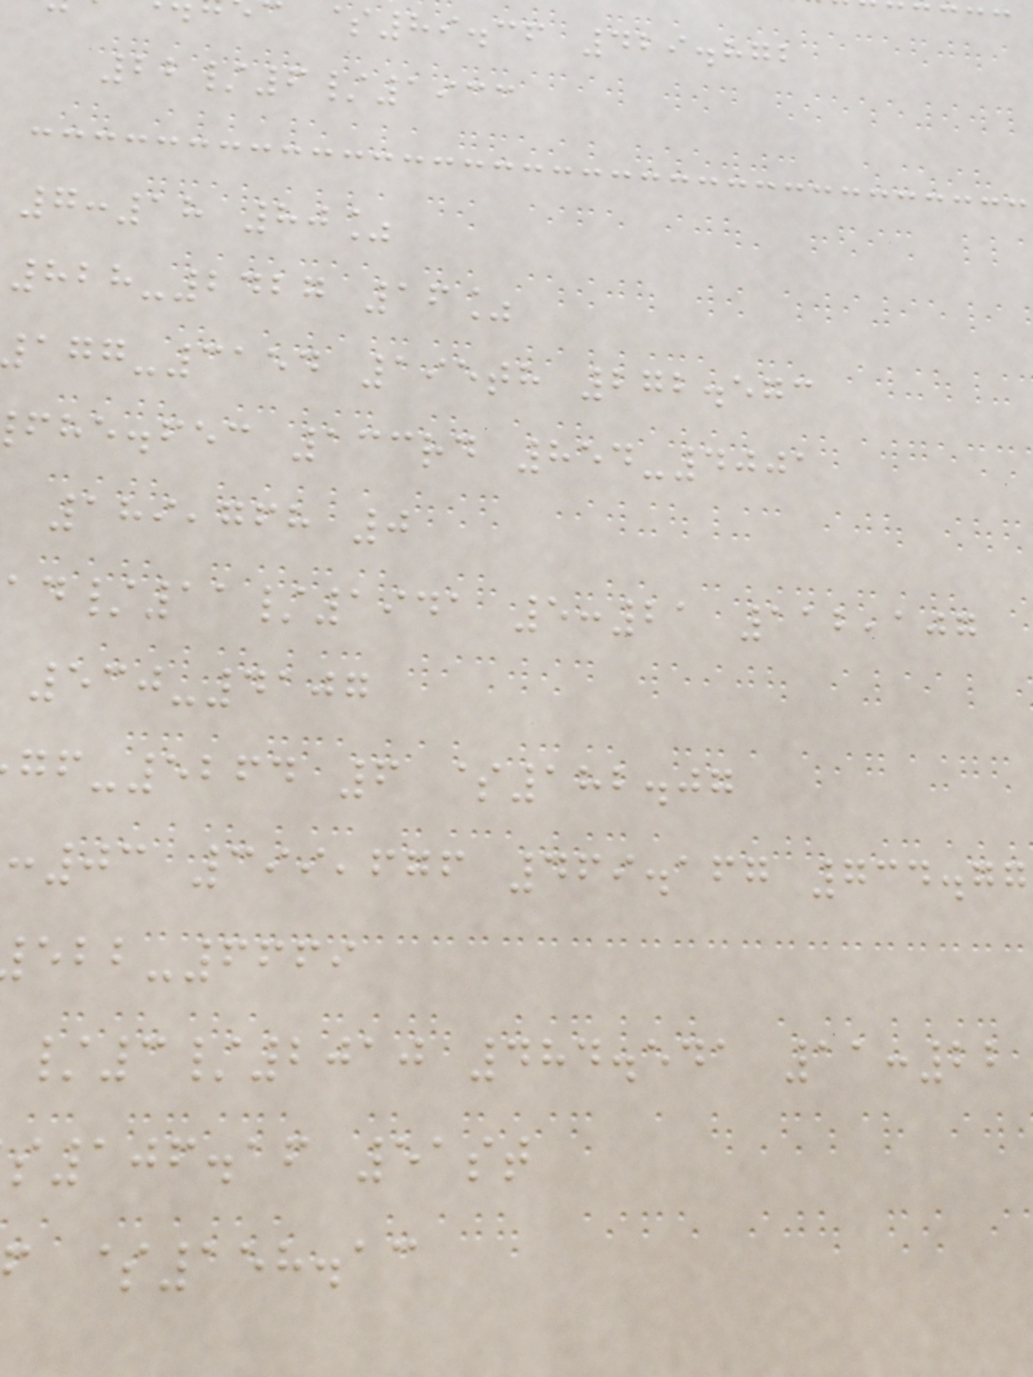$89.36 429.872
22/6/1933
7:18 80%
828-2427 16%
-3154 195th 272.573
fhe.fec 133rd 854-4001
189,768 0
/11/1941 5:21 112,107
530-4107
-5264 6 $182.07
:03 399,676 469.167 734.77
-6669
/3/2010 484.541 11:22
106.16 51st
$158.13
